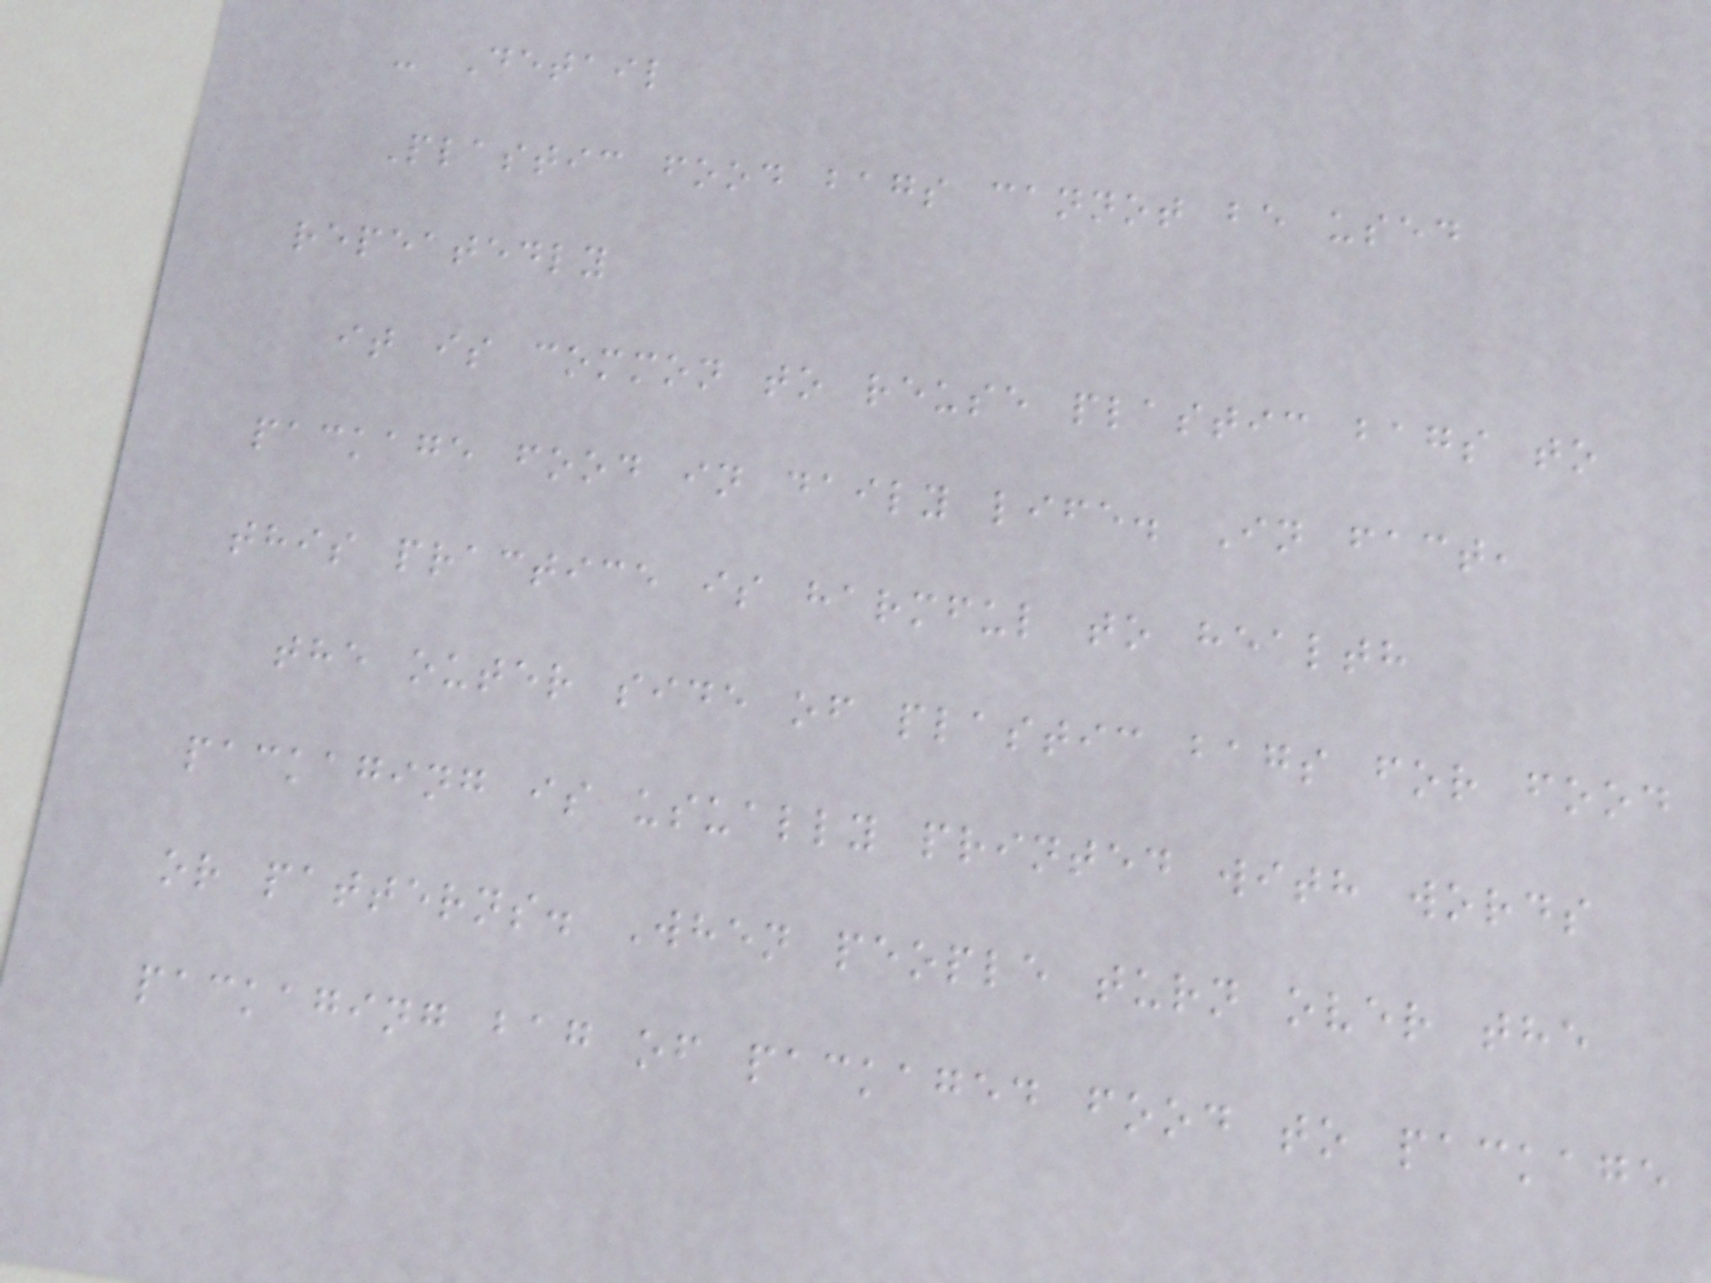- Detail
Plastic food bags cannot be used
repeatedly
it is common to reuse plastic bags to
package food in daily life. In fact,
this practice is harmful to health
the outer side of plastic bags for food
packaging is usually printed with words
or patterns. When people turn over the
packaging bag of packaged food to package
